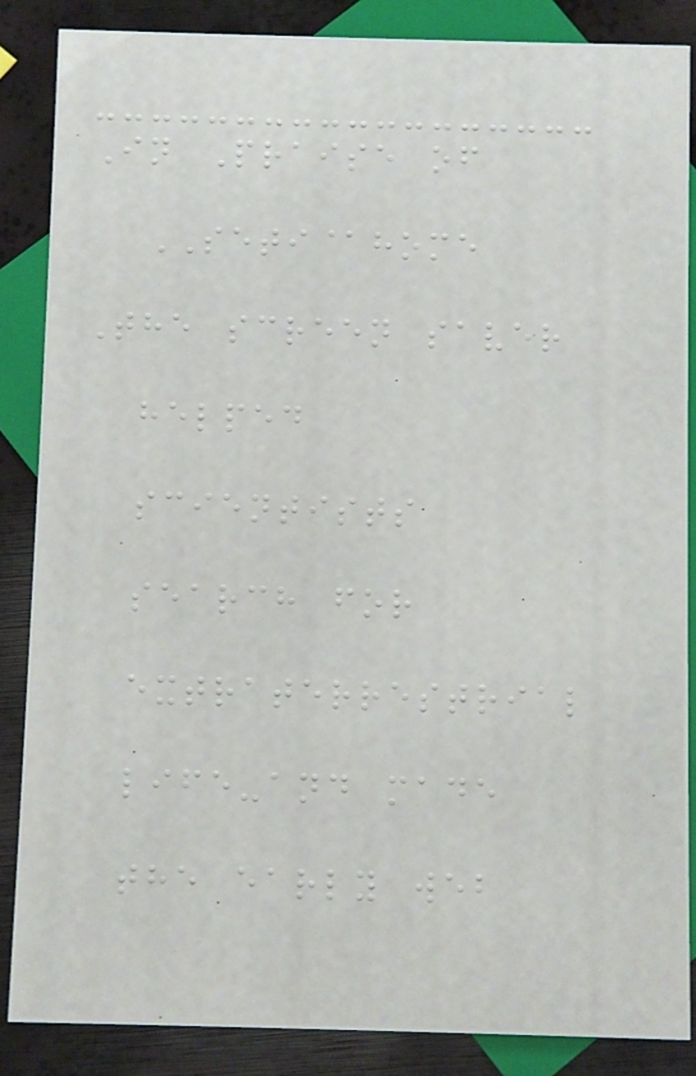In Praise of
SETI@home
The screen saver
helped
scientists
search for
extraterrestrial
life-and made
the early web
